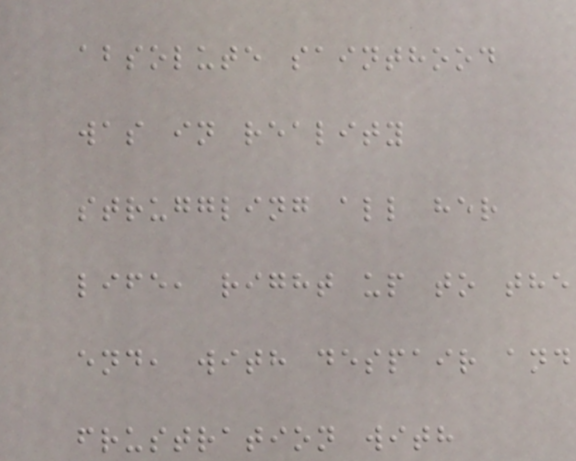absolute sainthood
was in reality
struggling all her
life, right up to the
end, with despair and
frustration with
